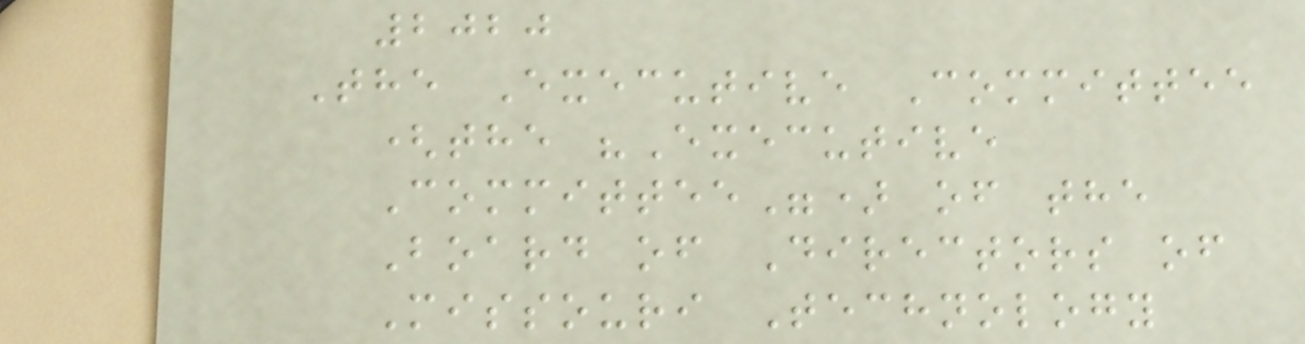2020
The Executive Committee
(the "Executive
Committee") of the
Board of Directors of
Missouri Technology
